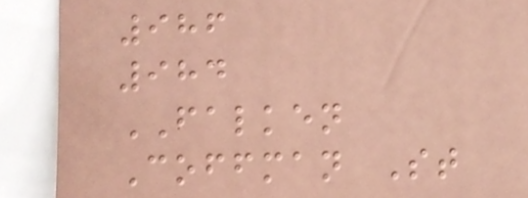986
984
FALKEN
Coffman St
